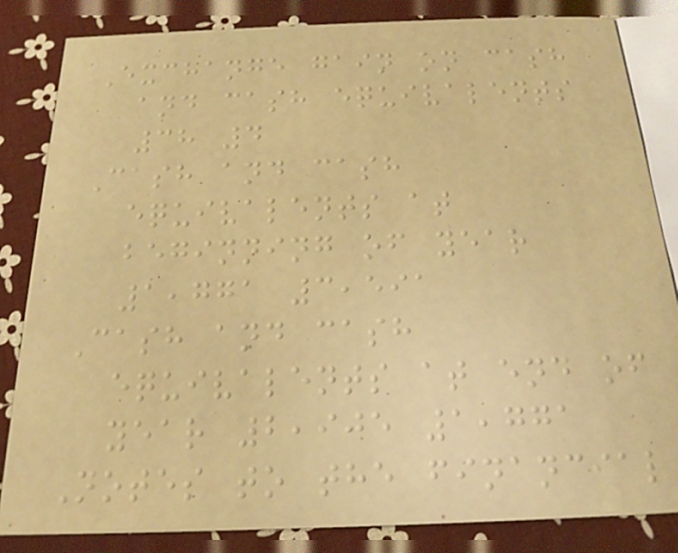Exchange gain on cash
and cash equivalents
38 4
Cash and cash
equivalents at
beginning of year
1,771 3,591
Cash and cash
equivalents at end of
year 2,905 1,771
Notes to the financial
